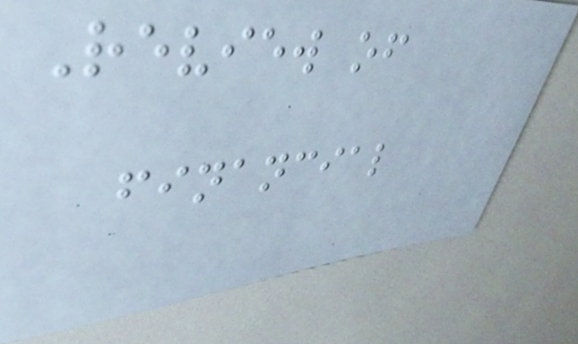Review of
financial
